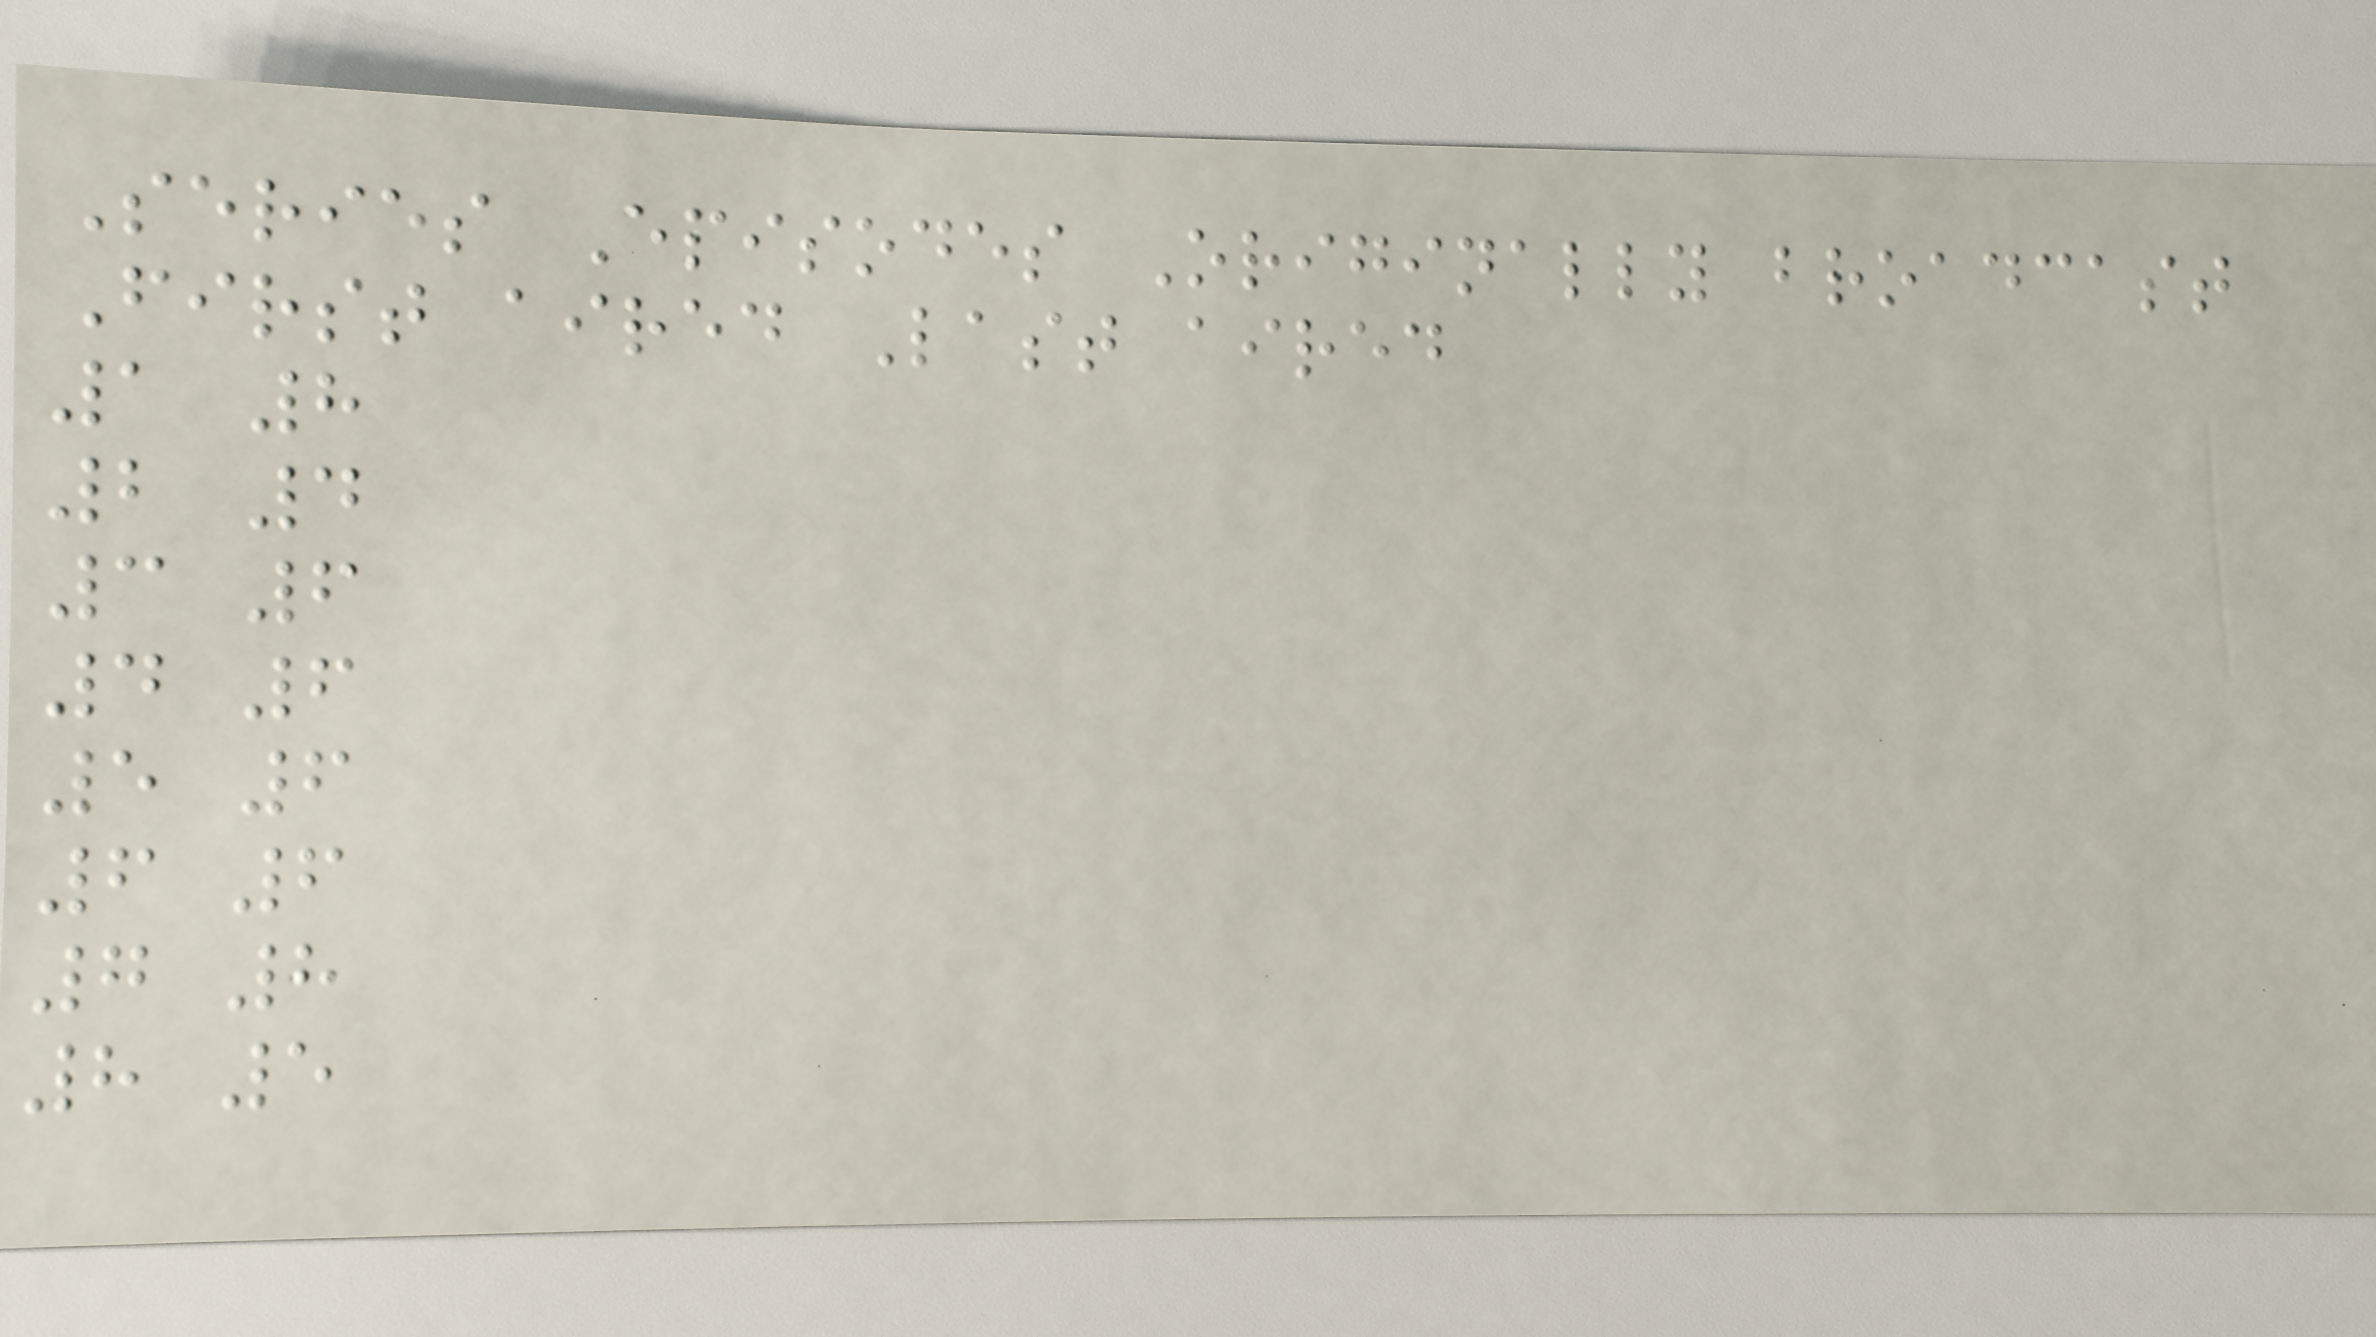Series Episodes Originally broadcast
First aired Last aired
1 8
2 4
3 6
4 6
5 6
6 6
7 8
8 5
